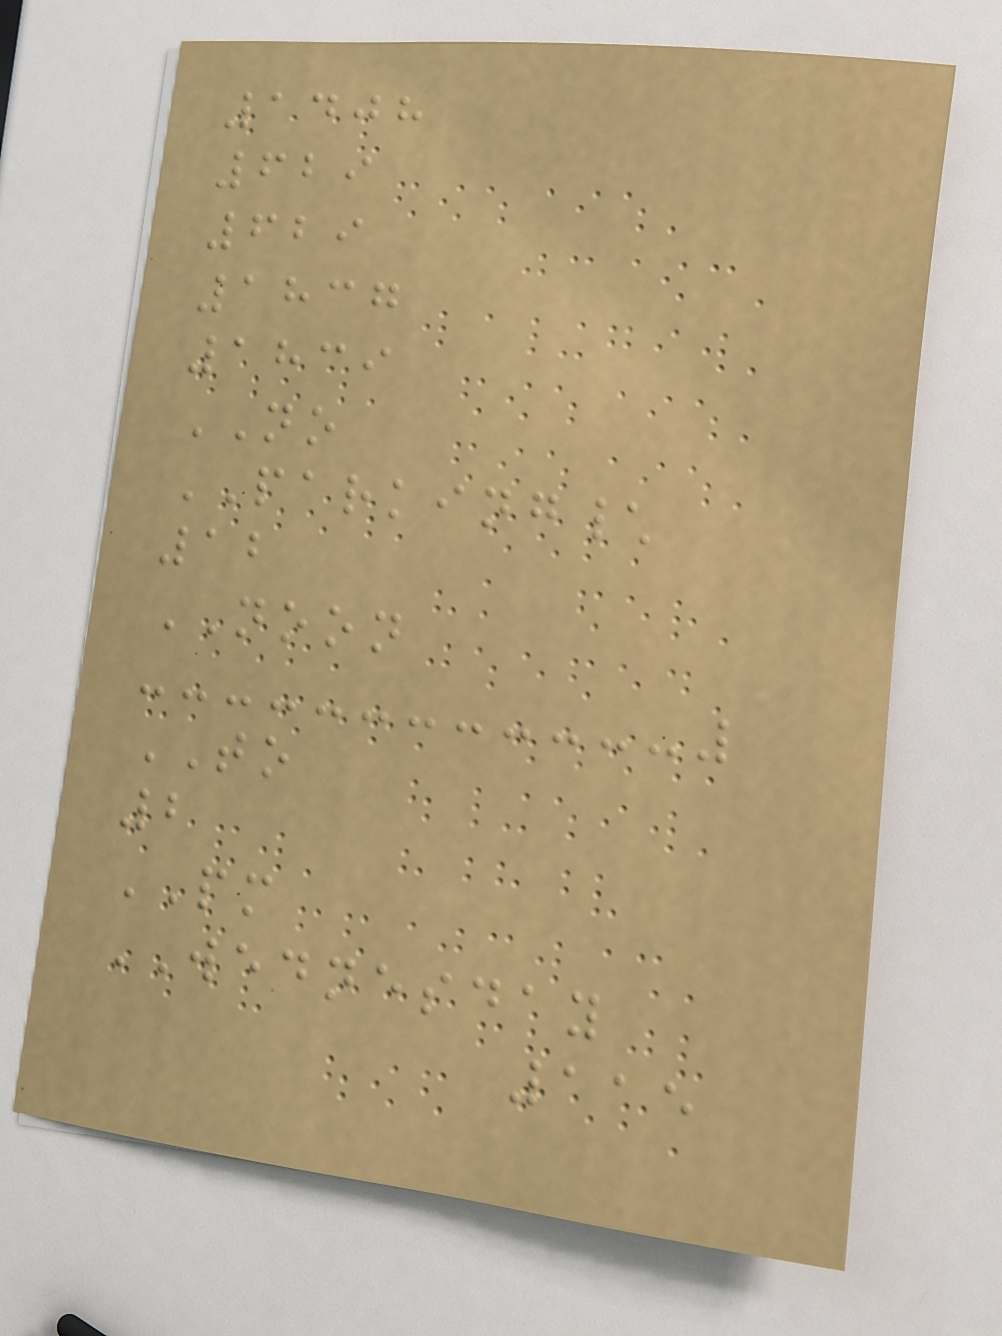1408
629
629
1837
1839
NO
PARKING\
12
NOON
TO
2
PM
WEDNESDAY
115
